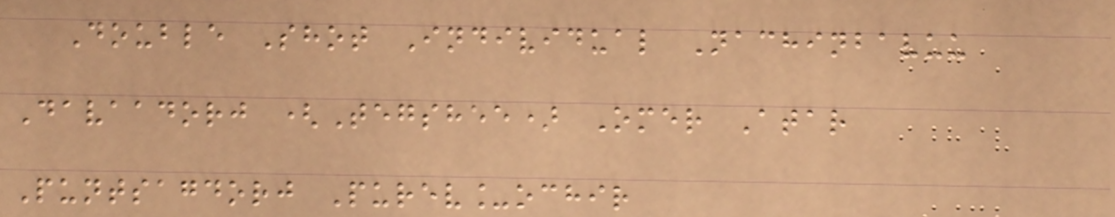Double Shot Individual Nachinbavuu
Davaadorj (Tegshee) Omer Atar
Puntsagdorj Purev_ochir
